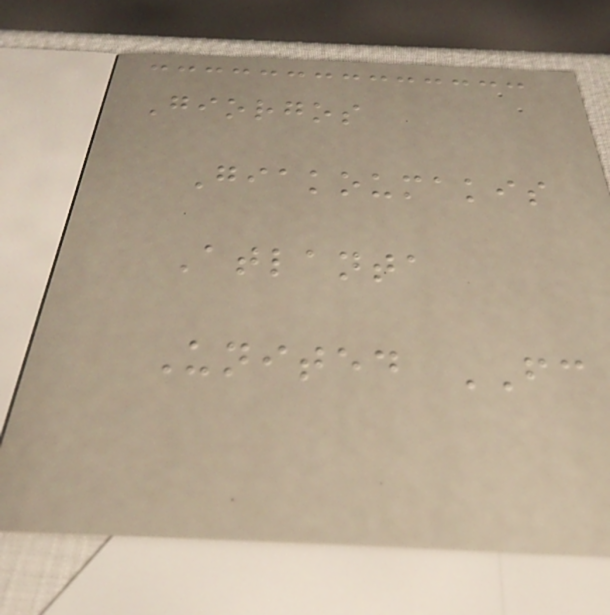Giorgos
Giakoumakis
Atlanta
United FC
